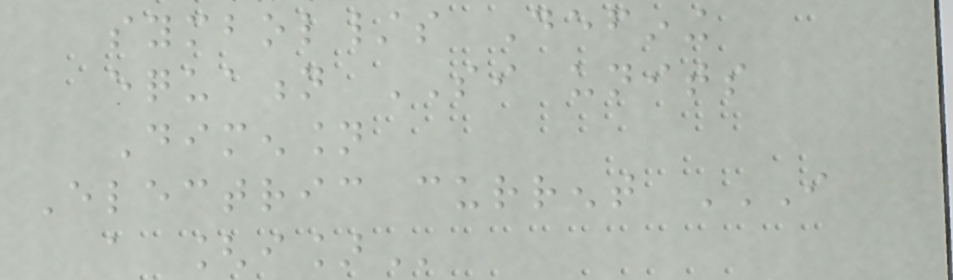symbol/s Defining
equation SI units
Dimension
Electric current I
A [I]
